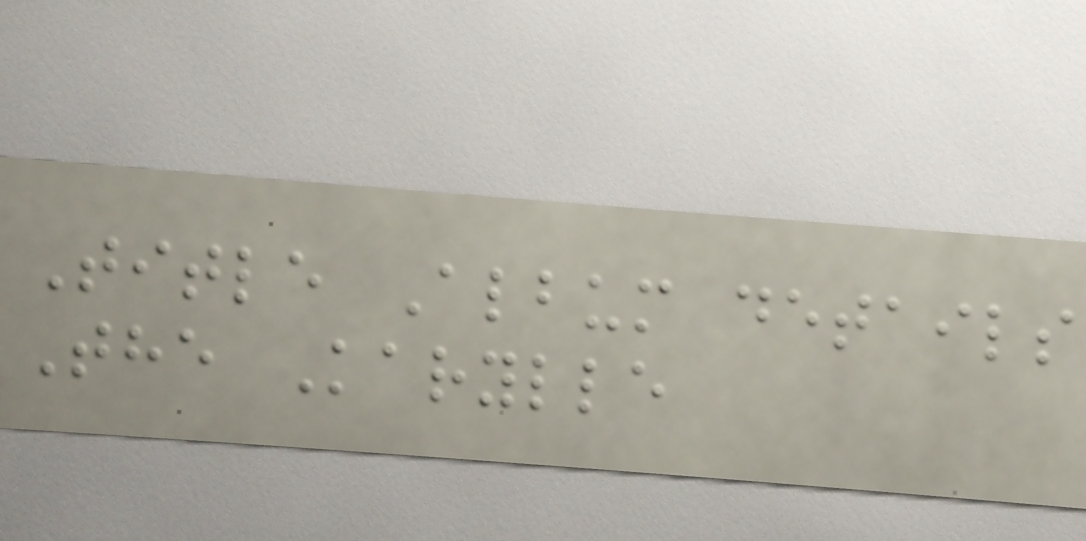Title Album details
The Karylle
